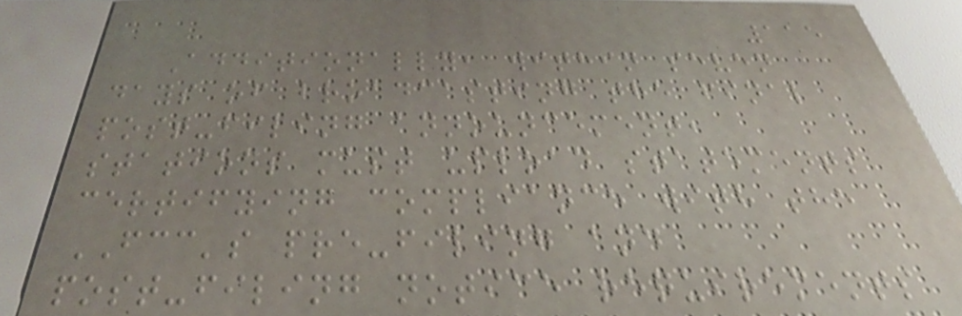115
Additionally, within seven
days of broadcasting the final
post-filing announcement,
stations must upload statements
certifying compliance with the
FCC's pre-filing and
post-filing notice requirements
